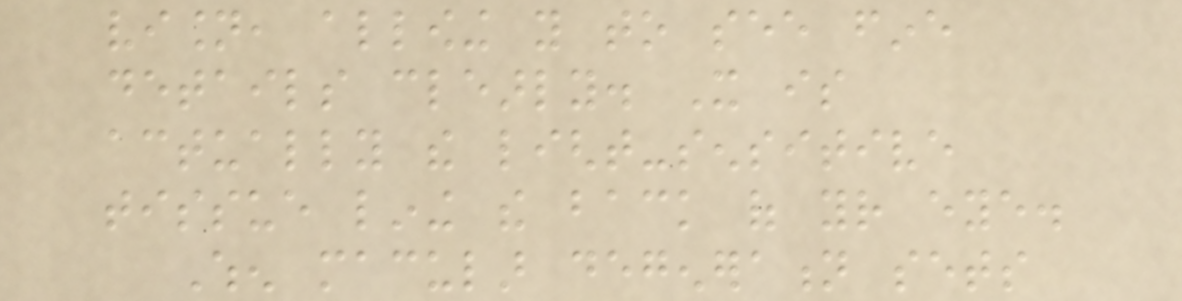vision, allowing you to see fine
details clearly. It is
actually the light-sensitive
tissue lining the back of your eye.
When macular degeneration sets
